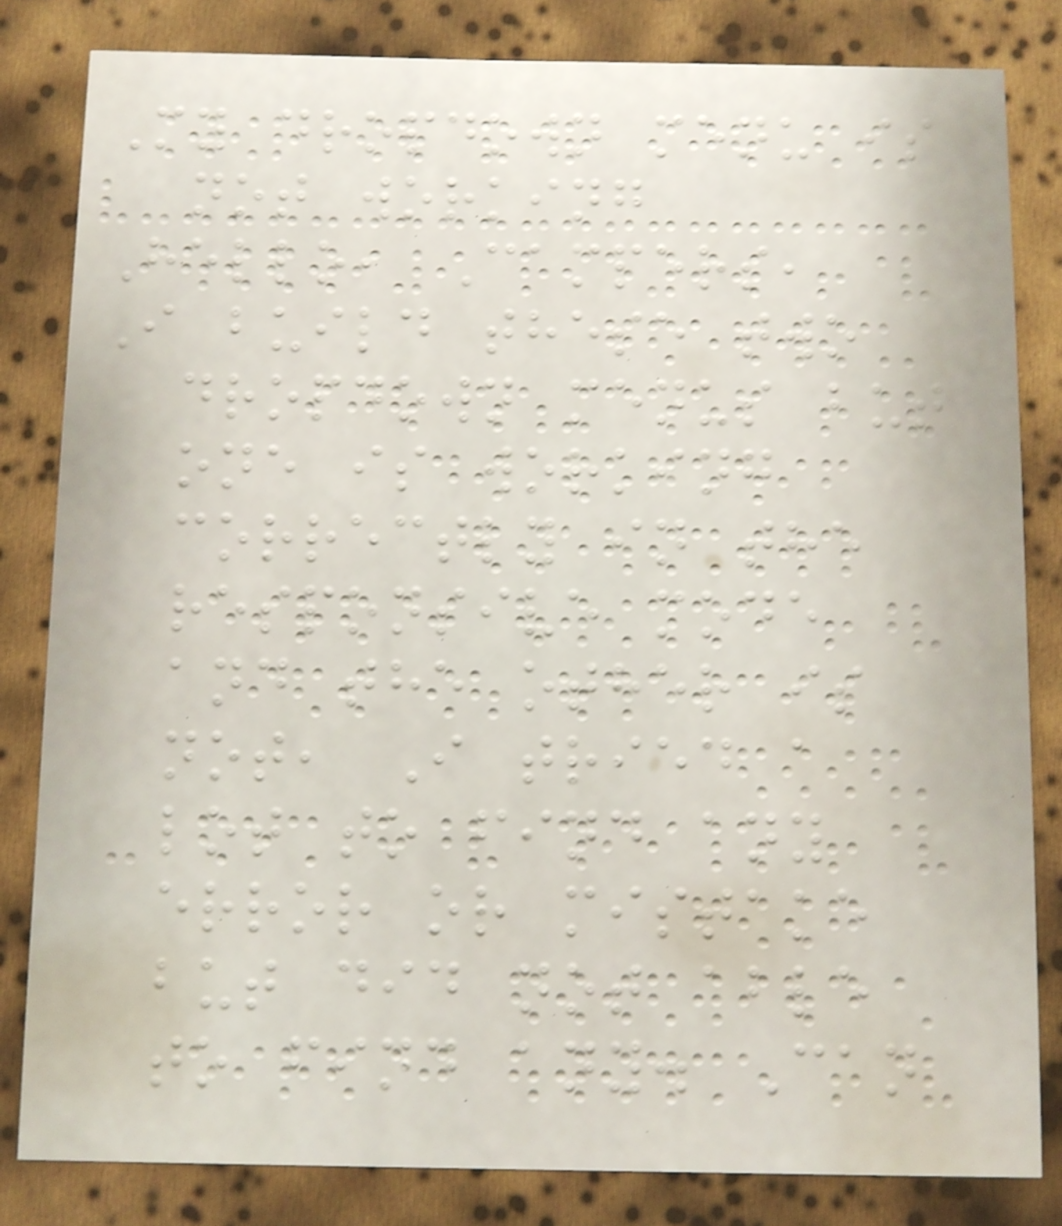My dropdown menu is
not working
Hello, Campers,
I build these two
dropdown menus but
one is working
correctly in the
responsive mode
and the other is
not, I tried a
lot to find any
error or mistake
but did not able
to find any. Can
